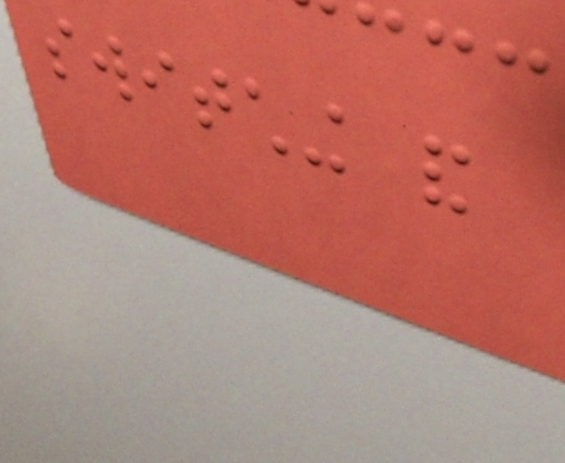switching and
